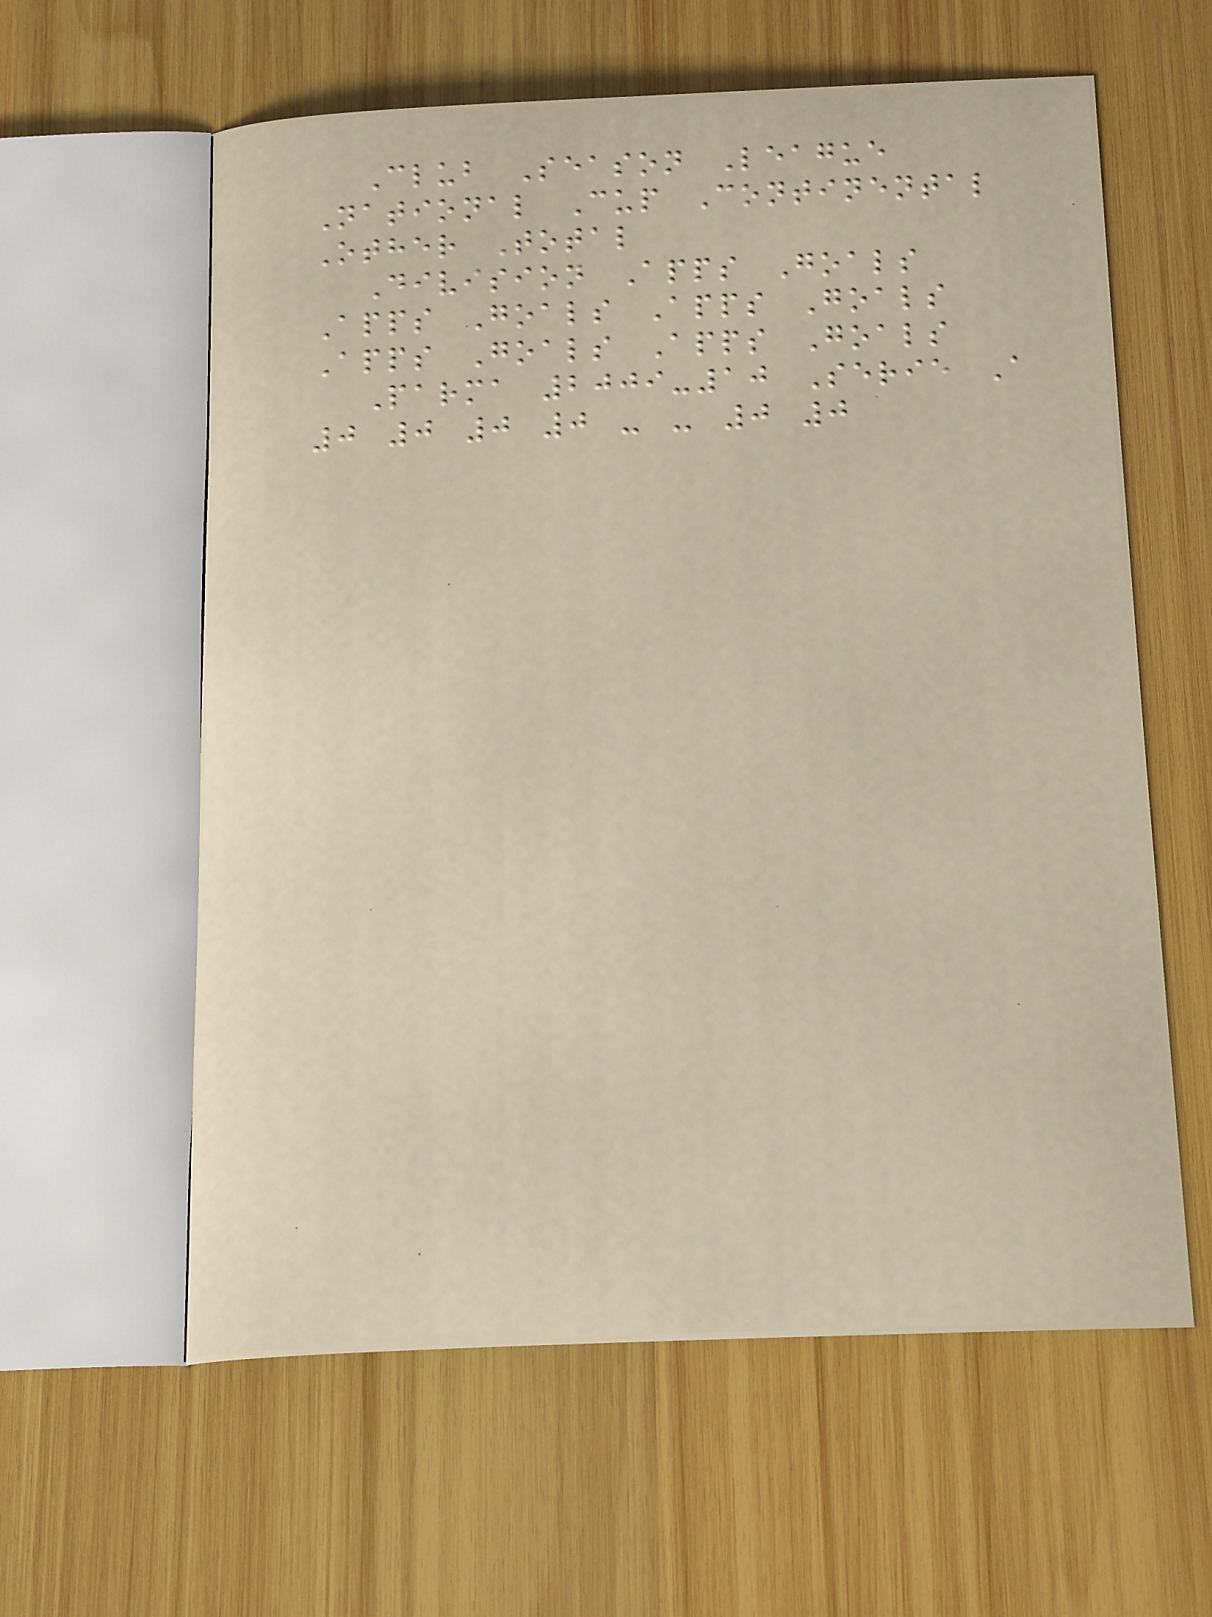Club Season League
National Cup Continental
Other Total
Division Apps Goals
Apps Goals Apps Goals
Apps Goals Apps Goals
Parma 2009-10 Serie A
0 0 0 0 - - 0 0
